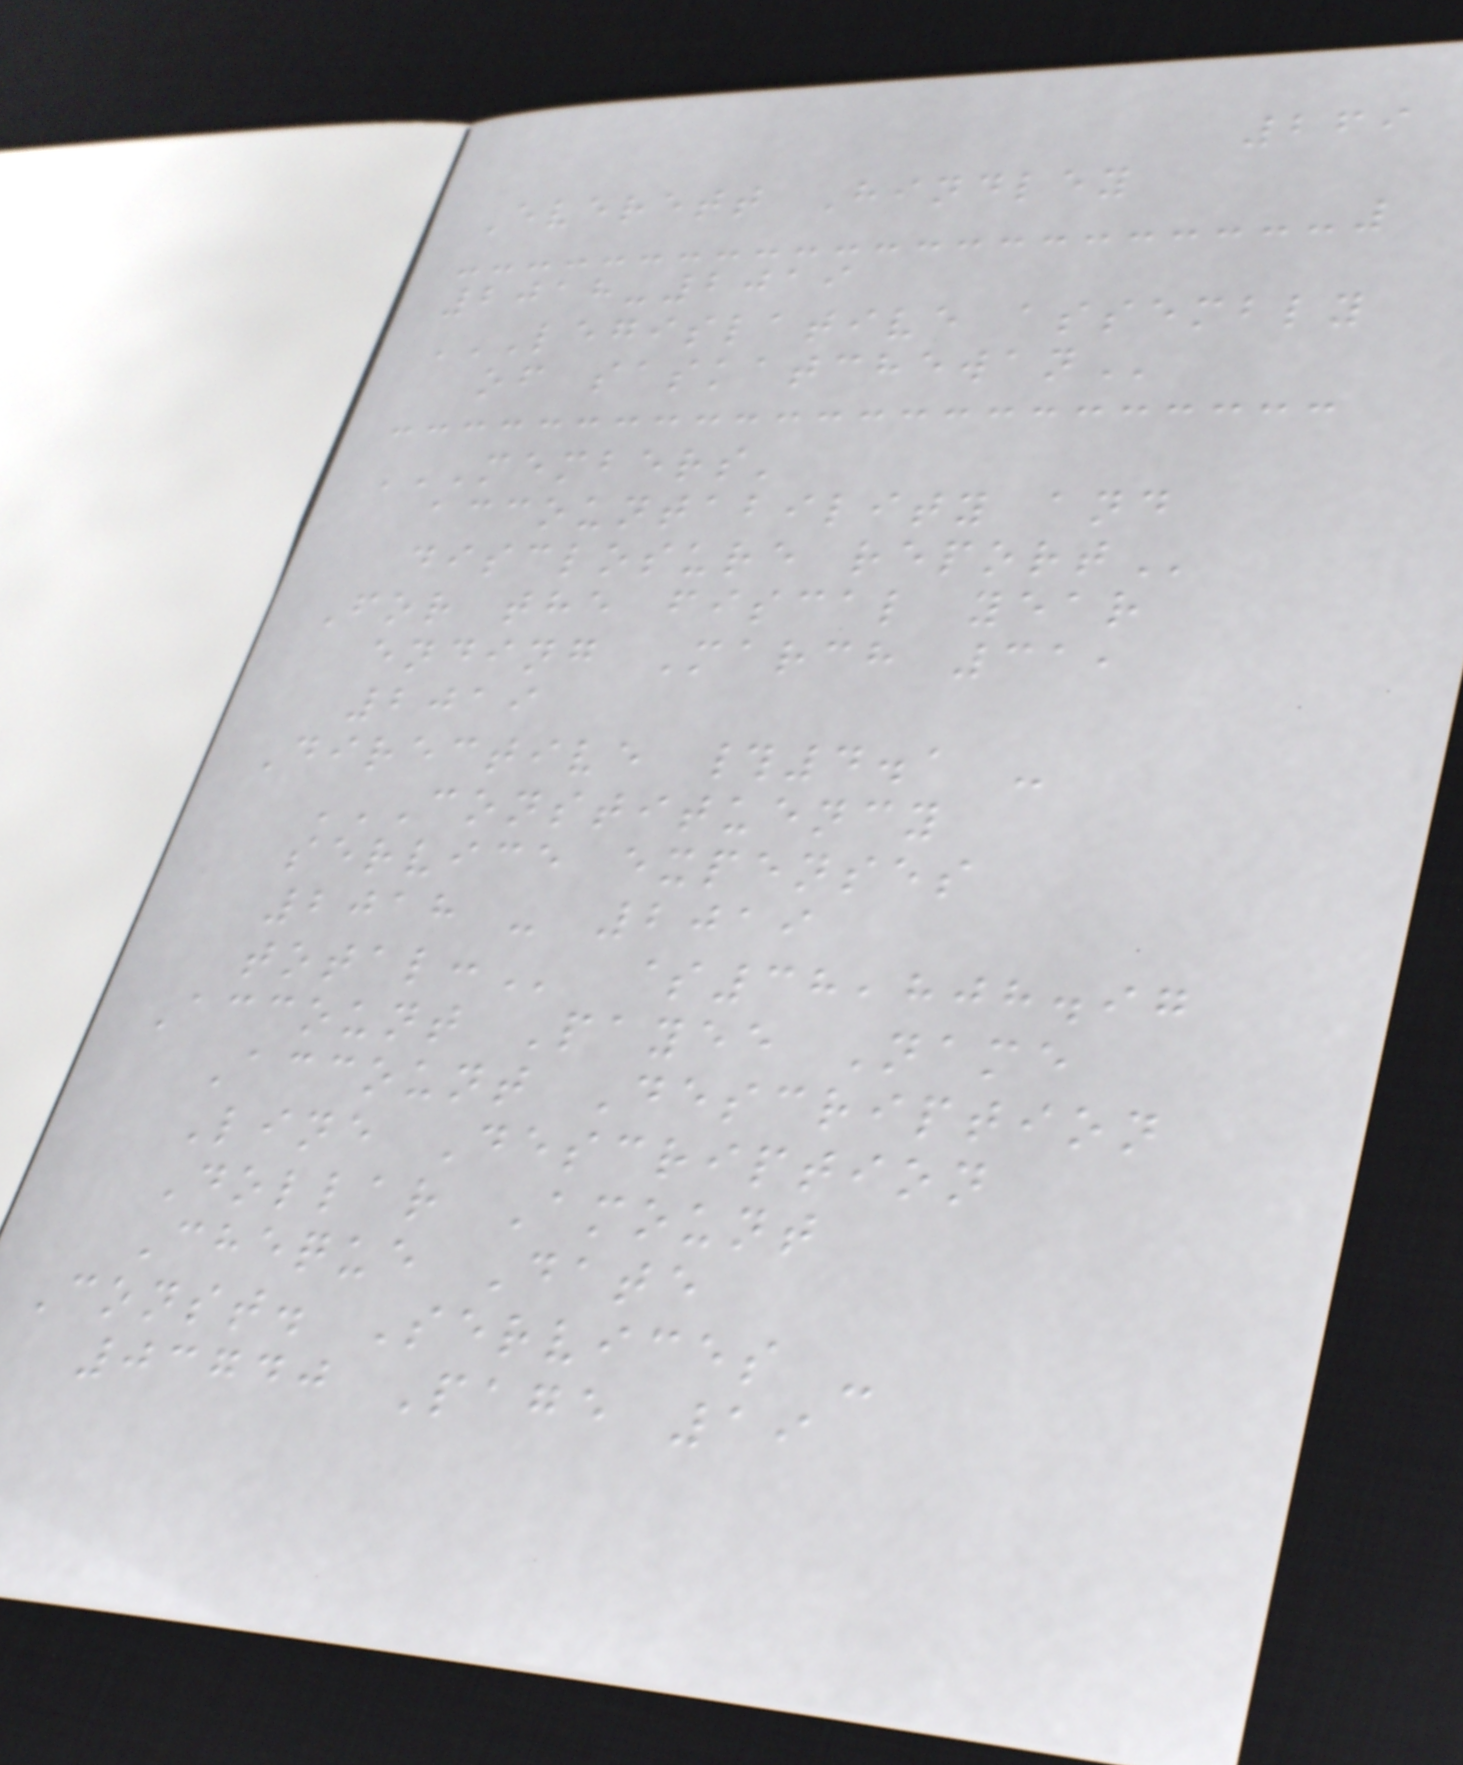269
Everett Hindley
2018-2019
LEGISLATIVE ASSEMBLY
OF SASKATCHEWAN
MEMBERS'
ACCOUNTABILITY AND
DISCLOSURE REPORT
For the fiscal year
ending March 31,
2019
Directive #4.1 -
CONSTITUENCY
SERVICE EXPENSES
2018 - 2019
TOTAL: $38,808.97
Account Payee Name
Account Description
Line Description
Dollar Amount
Cheque Date
Const. Services -
03740 Page 19
